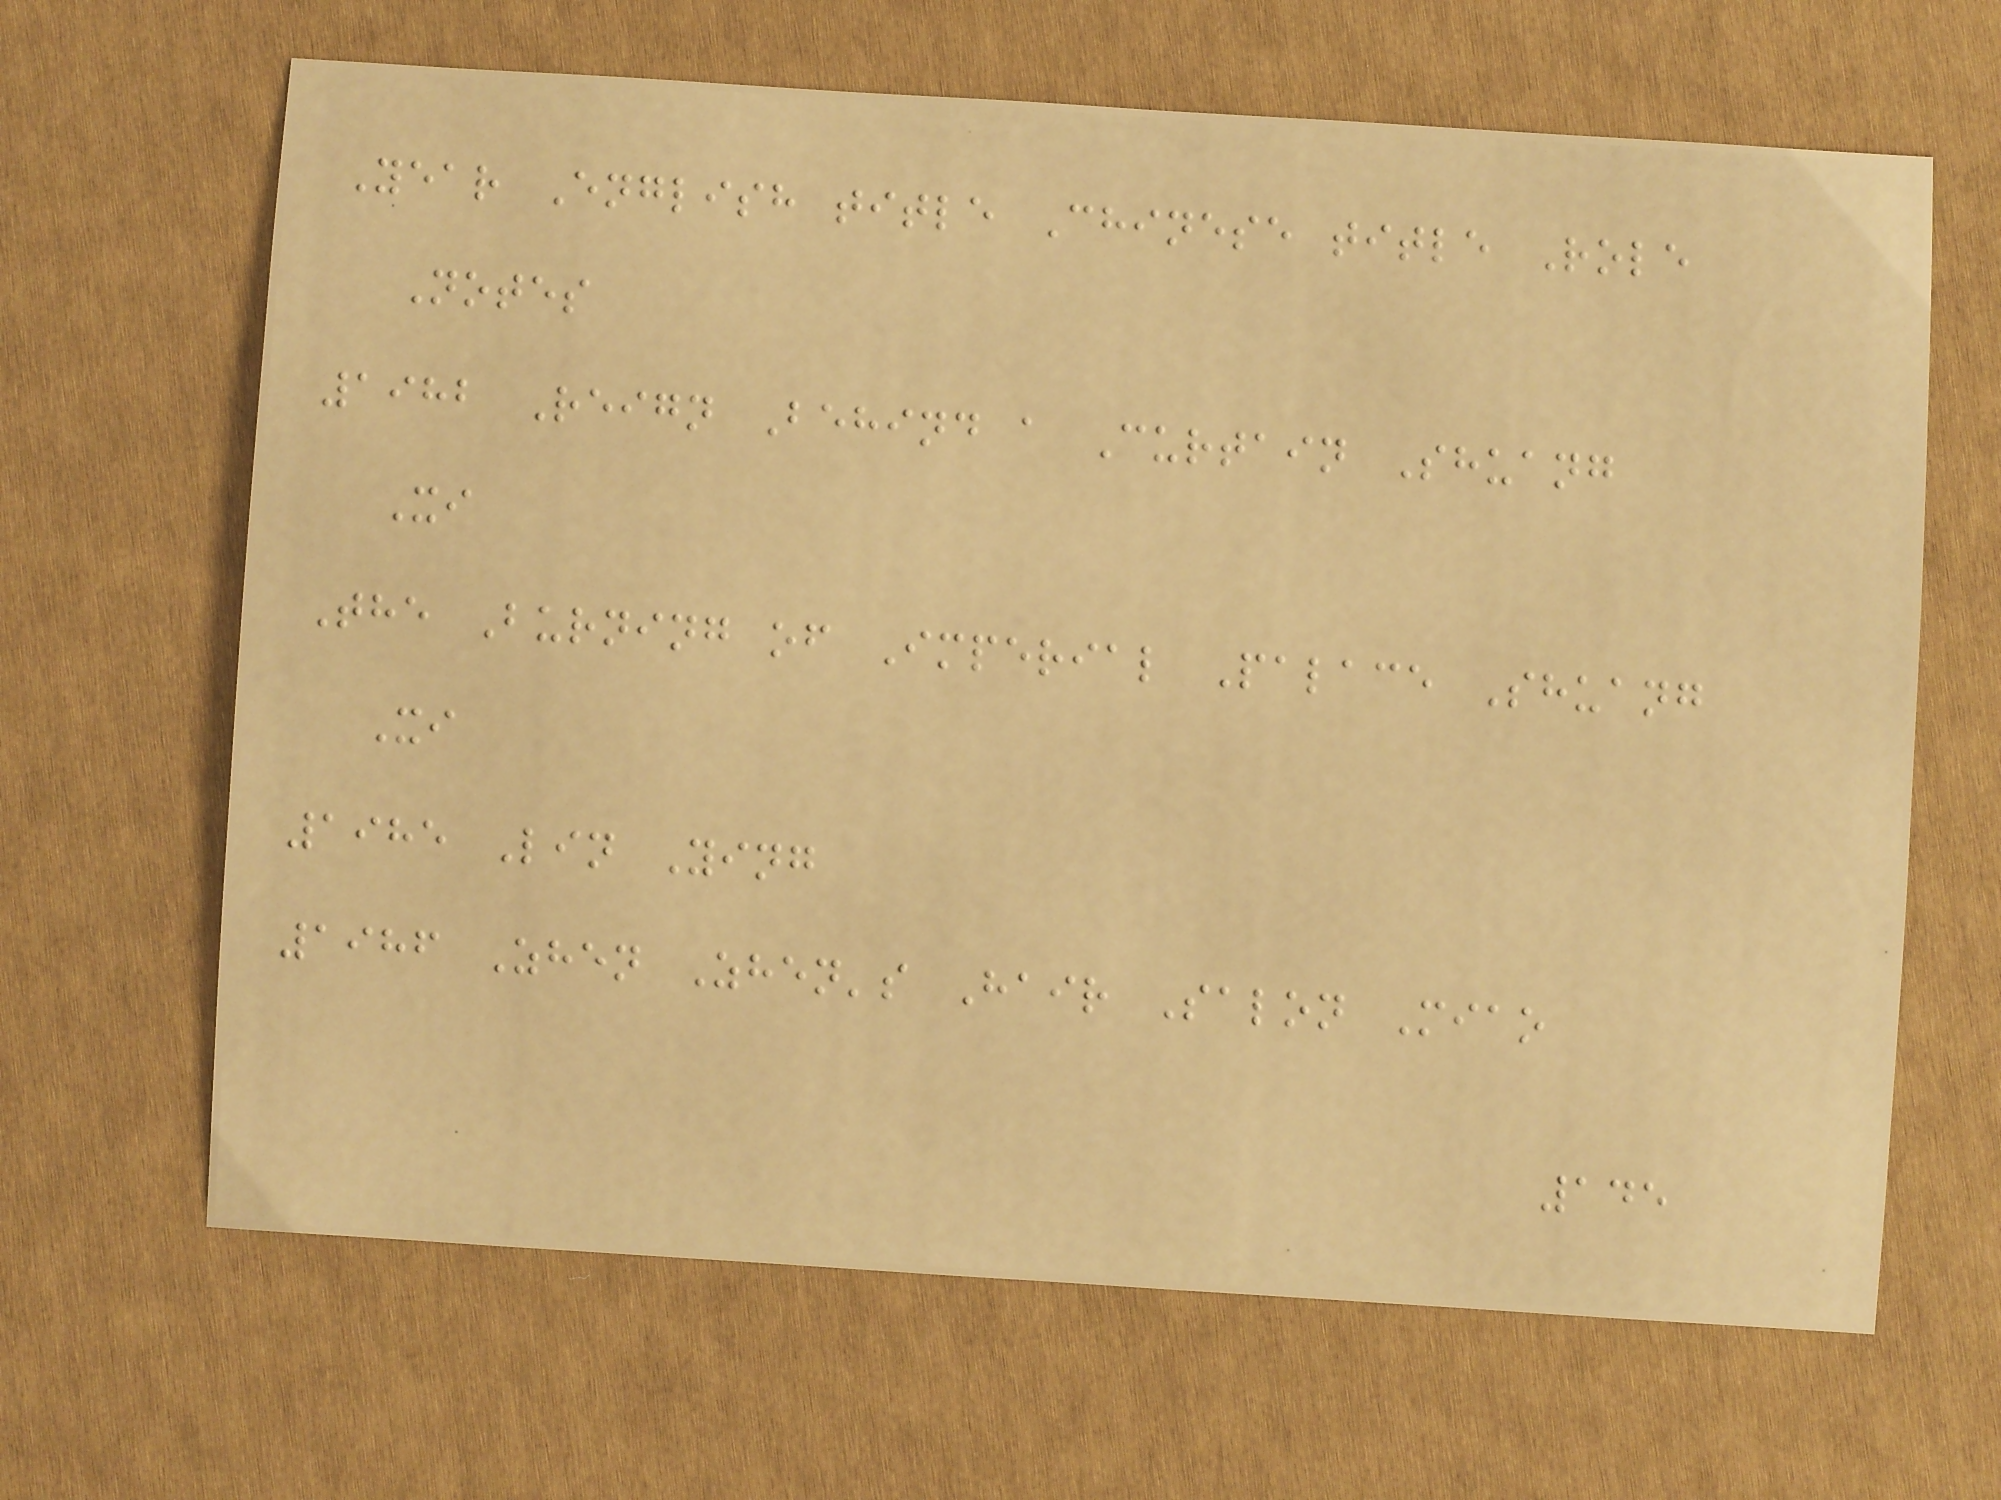Year English title Chinese title Role
Notes
1982 Reign Behind a Curtain Shuang
Xi
The Burning of Imperial Palace Shuang
Xi
1985 Lin Ying
1986 Zhen Zhen's Hair Salon Miao
145
